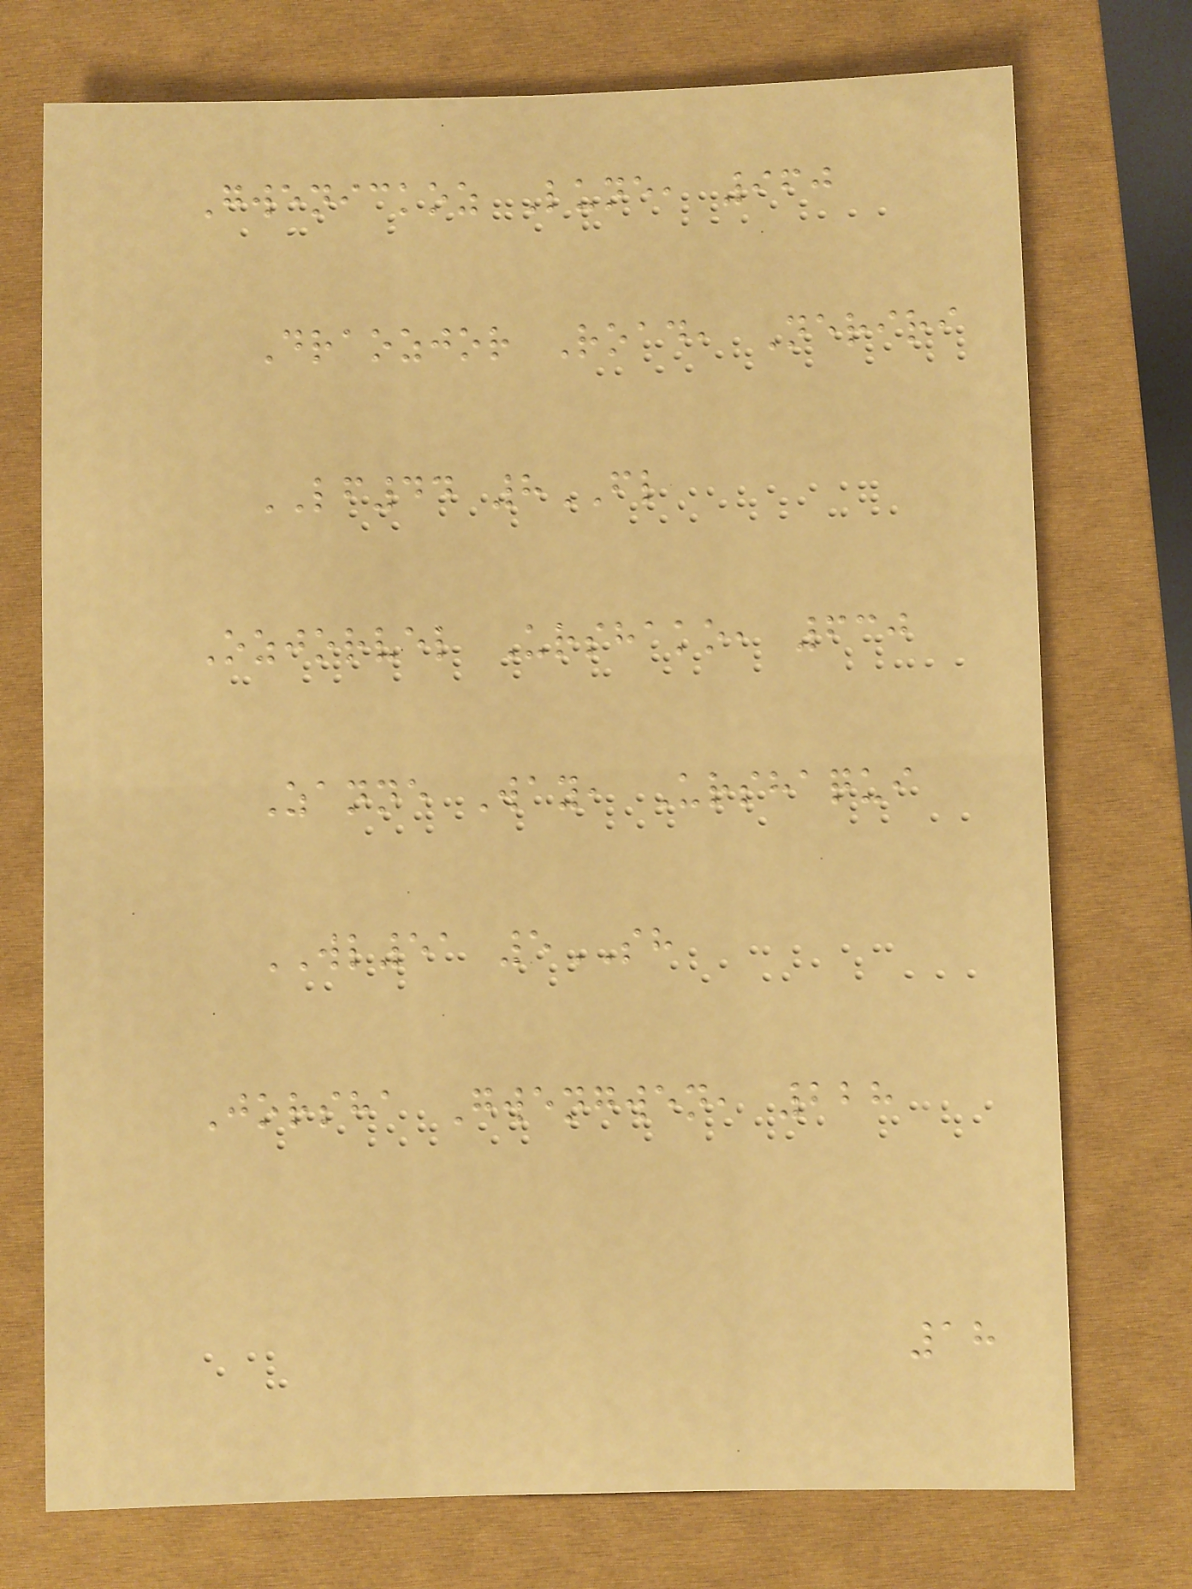Gwenickoz Lune, 960
Draozjor Road, Neriri
LF44 8FL
Ozjorvel Urshako, 630
Zanne Way, Urshaqui
WL51 5SH
Jorsha Gwengwen, 228
18
